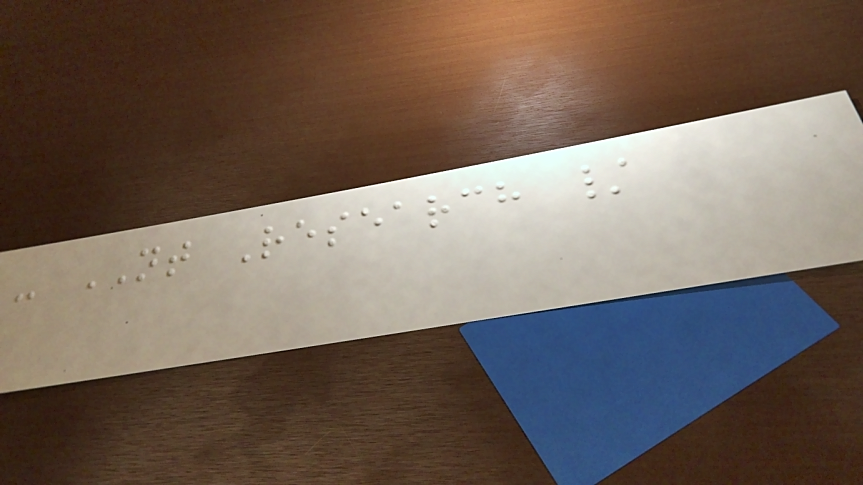- NT Research /
